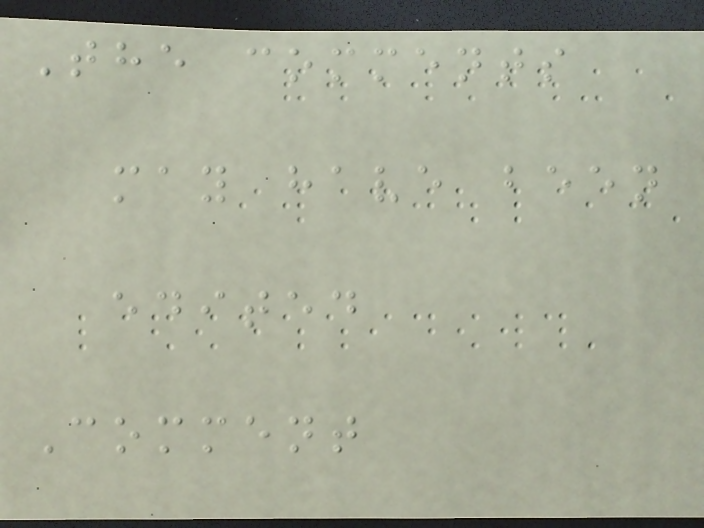The comments
may have been
edited
Comment
